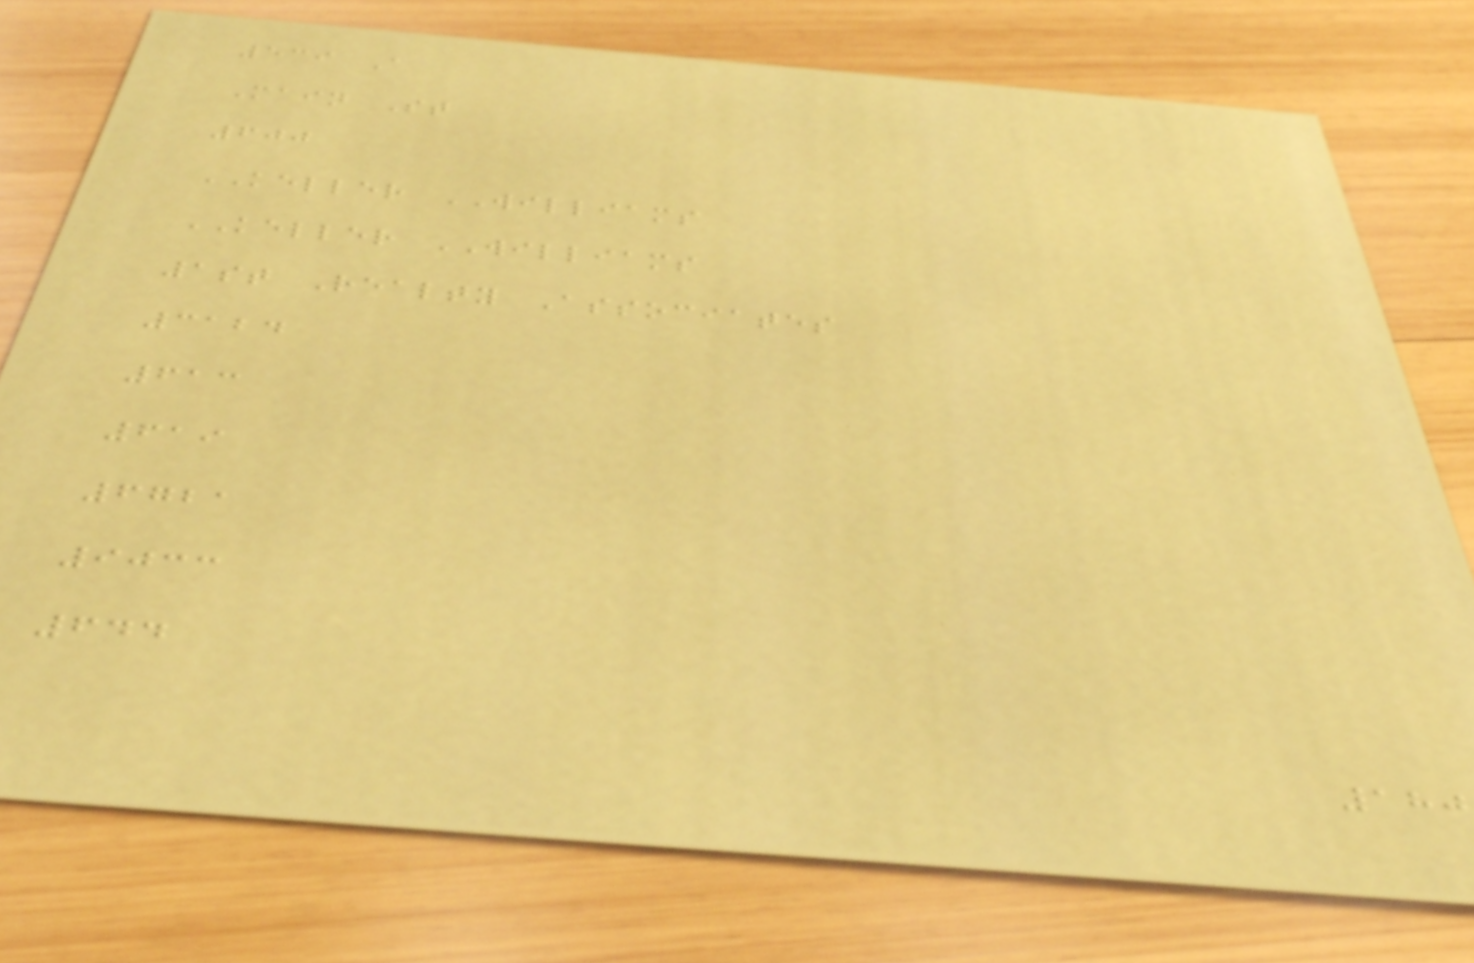539 A
Main St
600
KELLER WILLIAMS
KELLER WILLIAMS
1st Realty Associates
3124
613
619
6721
9033
644
180
